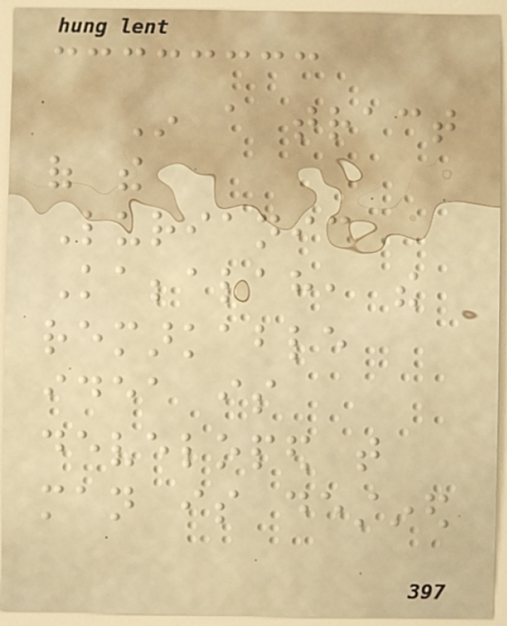In a tract
of the
Lurianic
Kabbalah, the
remarkable
idea is
developed that
man is destined
